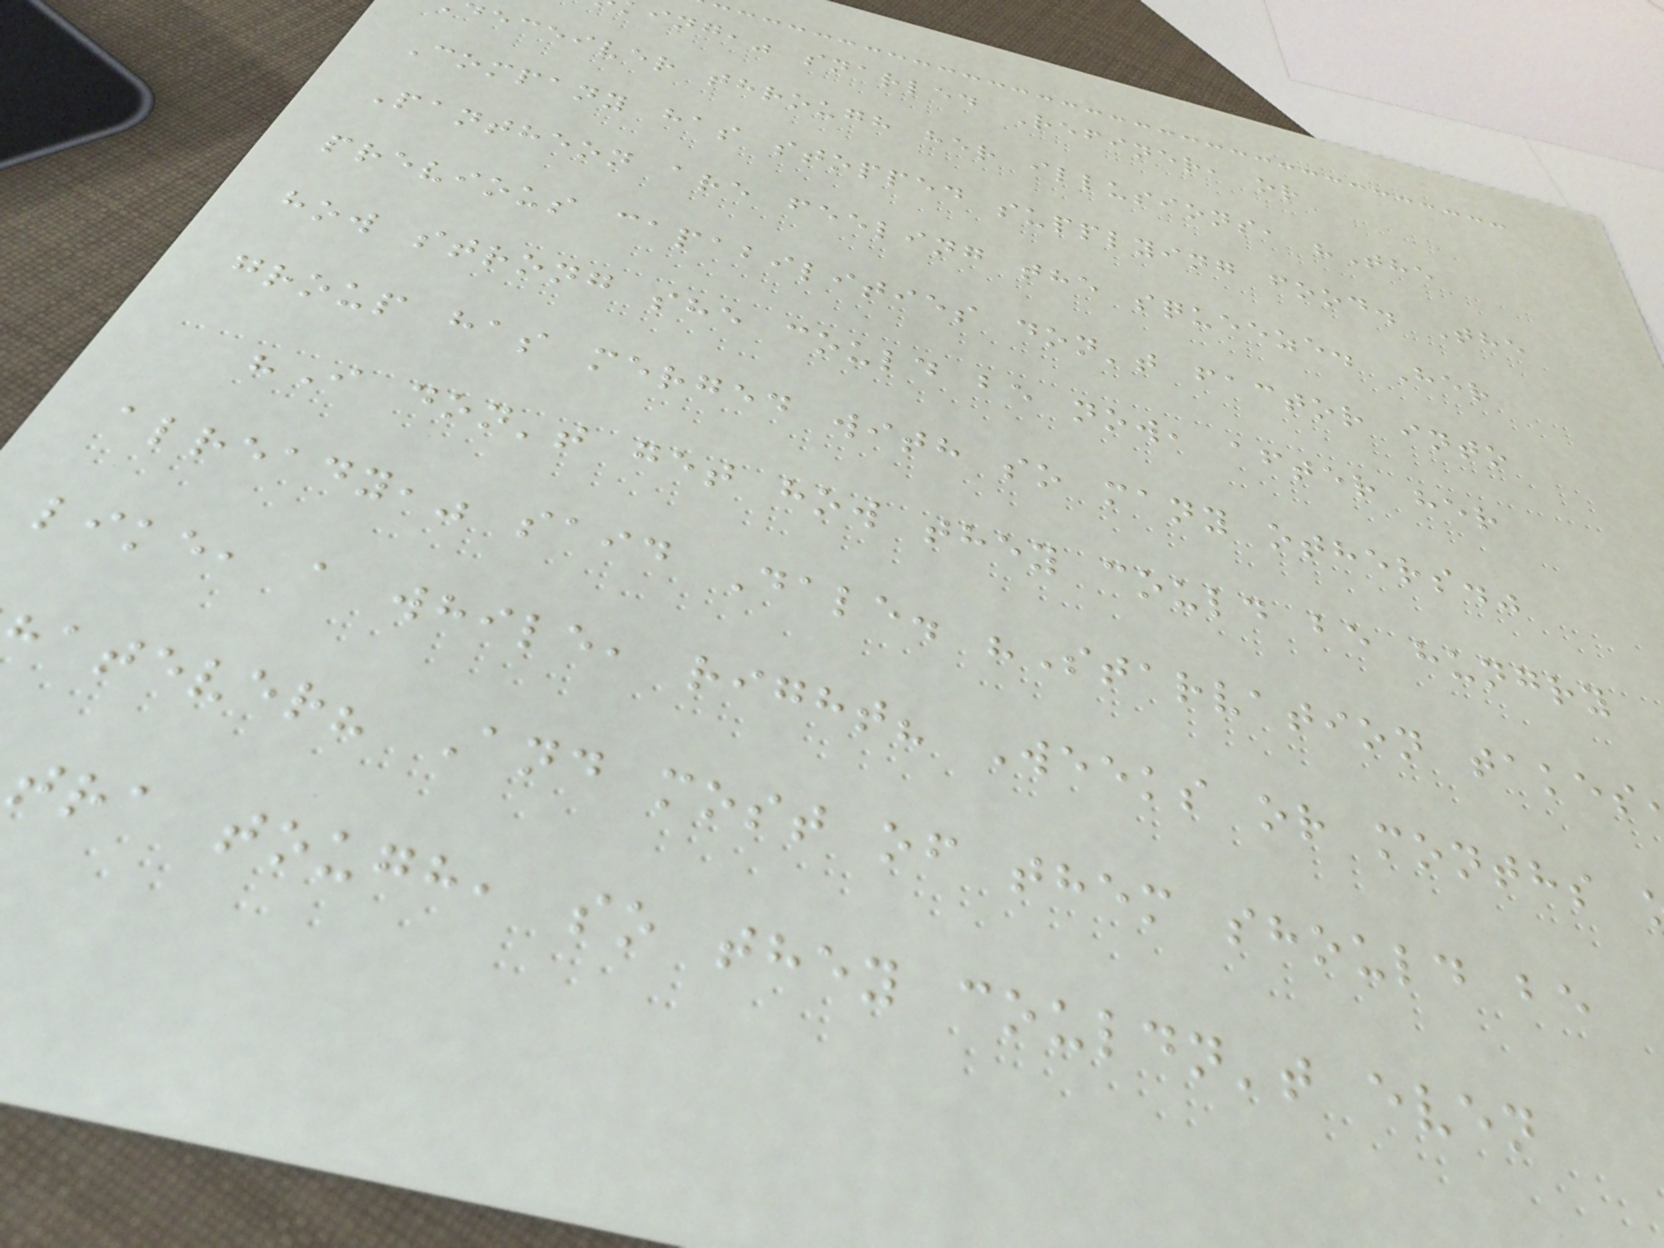ing," snarled Refiner, or
deceiver through her illusions, "The
Company has stopped supplying food. The
Pantheon are feeling the squeeze. Her
previous capabilities don't factor into
how strong she could be now, after her
group has merged with so many others."
"I don't get how they could be hungry
already," said Dale. "Starvation takes
like, a while, right? Weeks or months
atever? And most of them should be
tra tough, so they couldn't even
